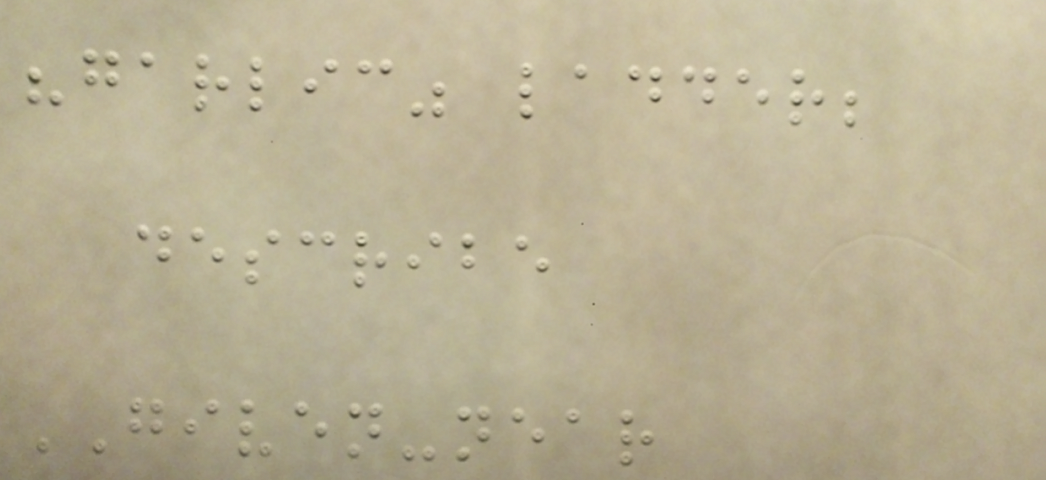"garlic" ladder;
describe
GIVEN-near
